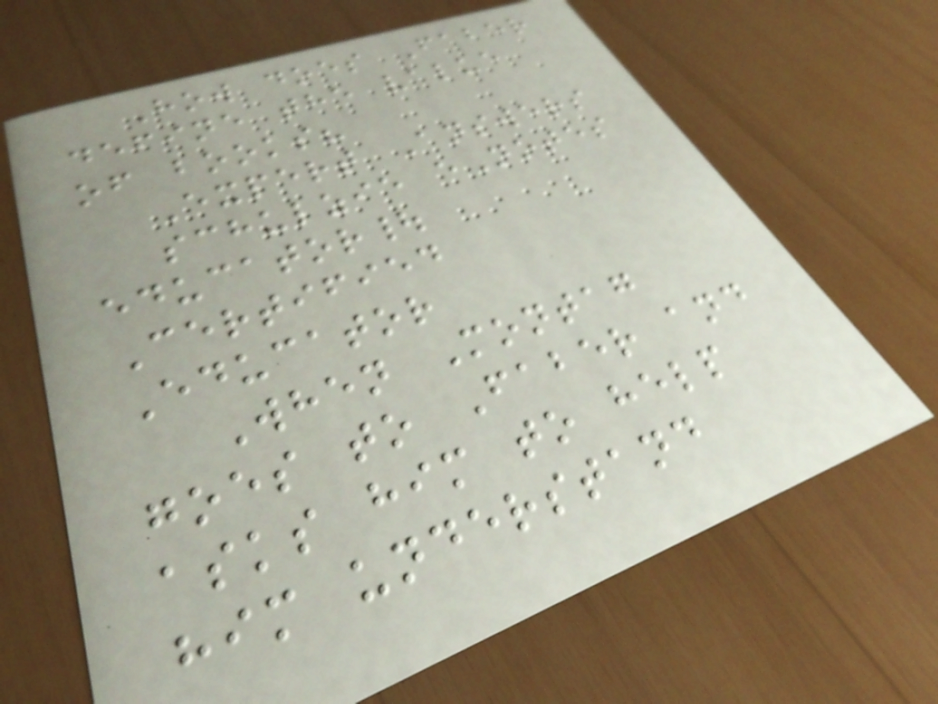How does Faber
define the value
of books?
Expert Answers
schulzie eNotes
educator|
Certified
Educator
When Montag
goes to Faber and
asks him to help
him understand
